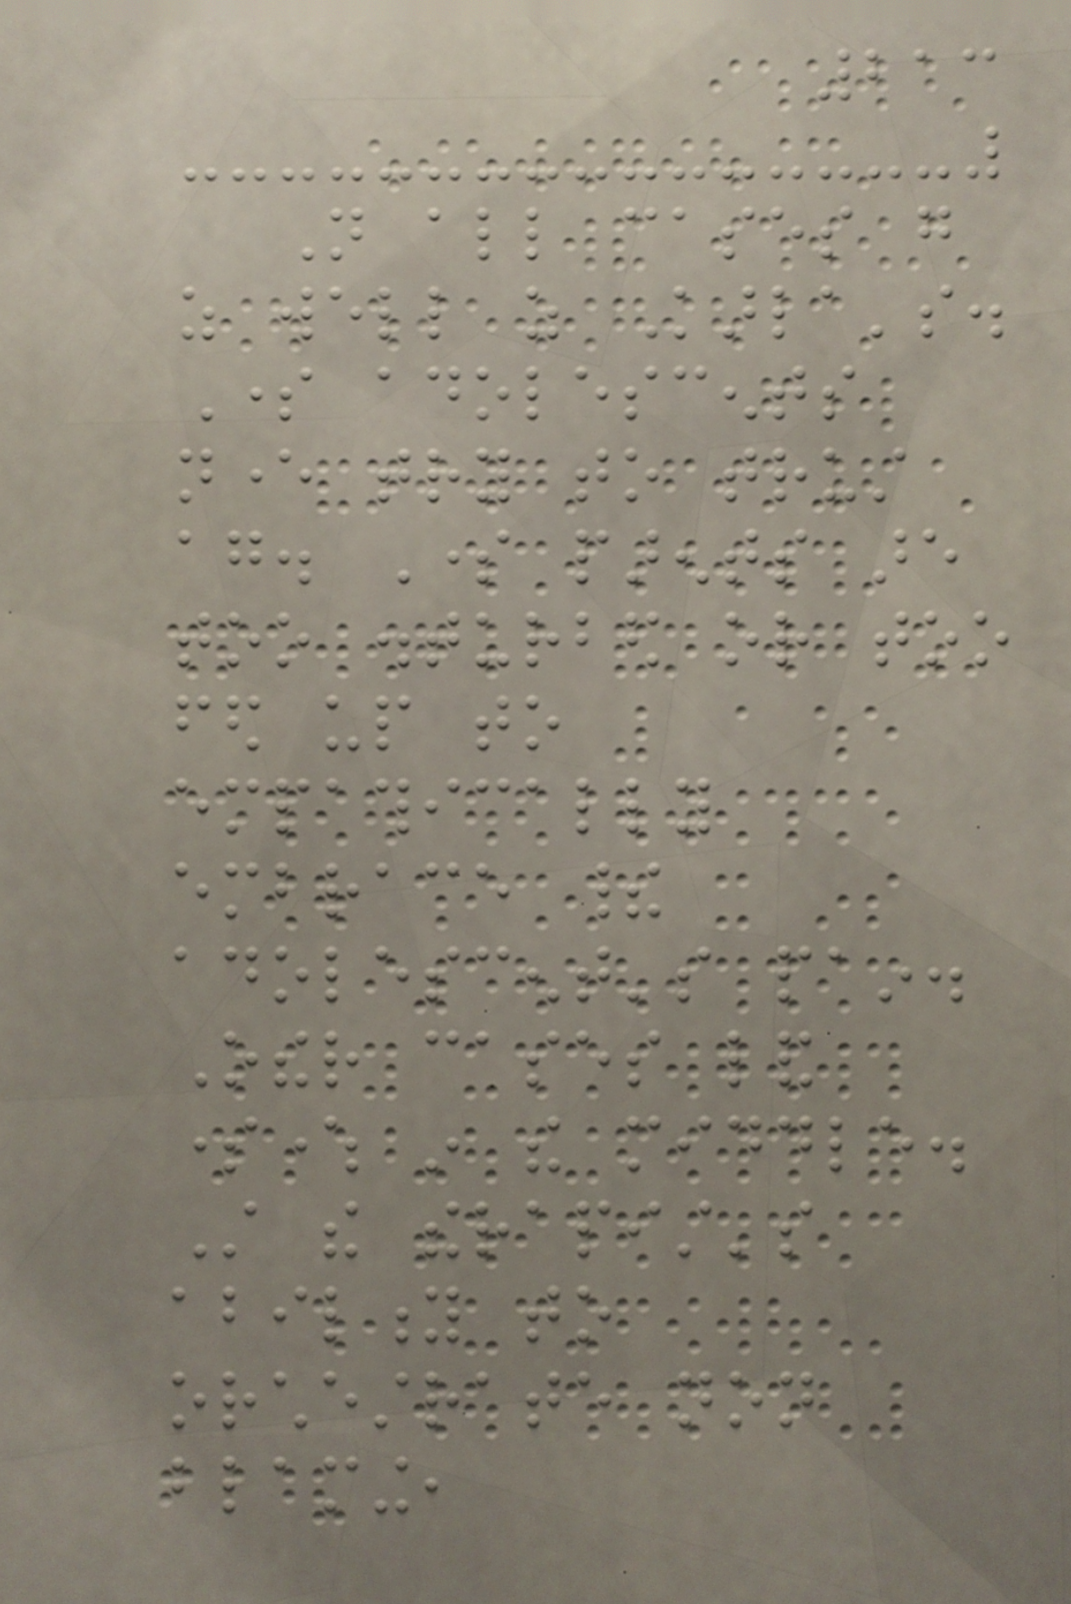213
Not all cases go
as well as Karla's.
Some adolescents
never try to trust
again. Some parents are
too disturbed or too
fed up to
empathically
embrace their
adolescent's pain.
Other cases land
somewhere in the middle.
Still the therapist's
ability to
orchestrate non
blaming,
